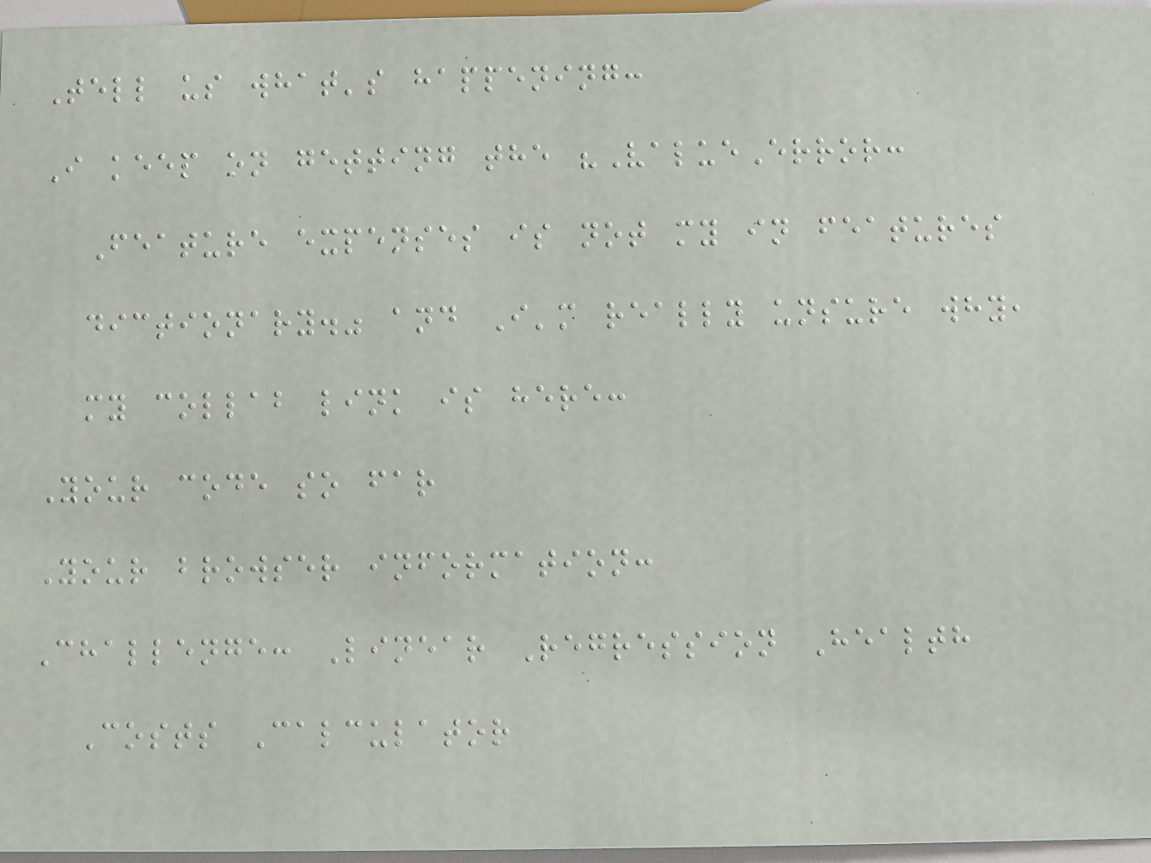Tell us what's happening:
I keep on getting the "ValueError:
Feature expenses is not my in features
dictionary." and I'm really unsure why,
my collab link is here:
Your code so far
Your browser information:
Challenge: Linear Regression Health
Costs Calculator
